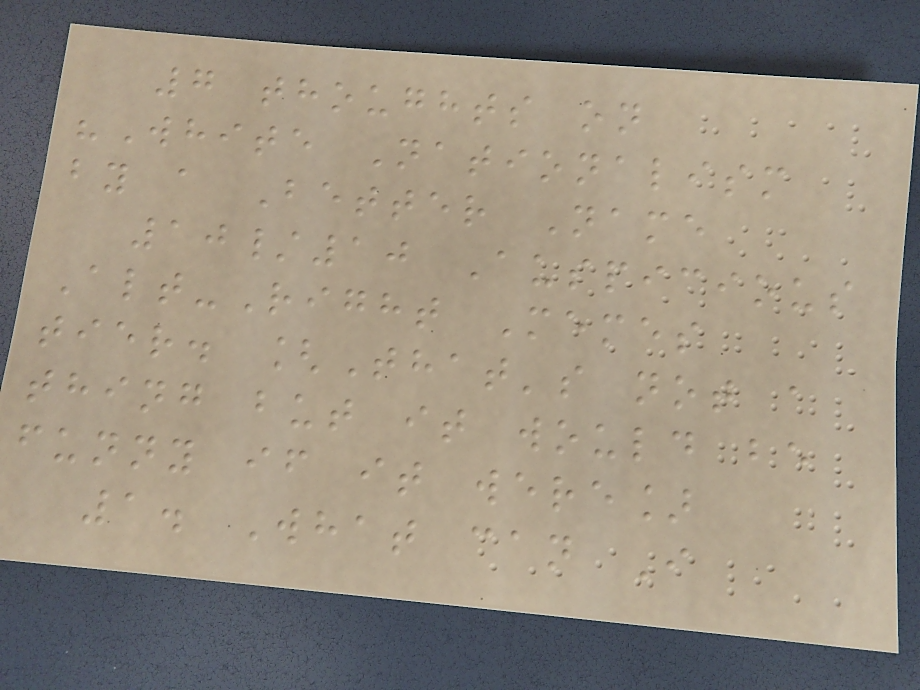7 thoughts on
"White Nationalism
by a Better Name
10/10 Auspicious
Alt-Right Memes
tier. [That's not a
thing but it would be
funny if it were]
1. What can I
